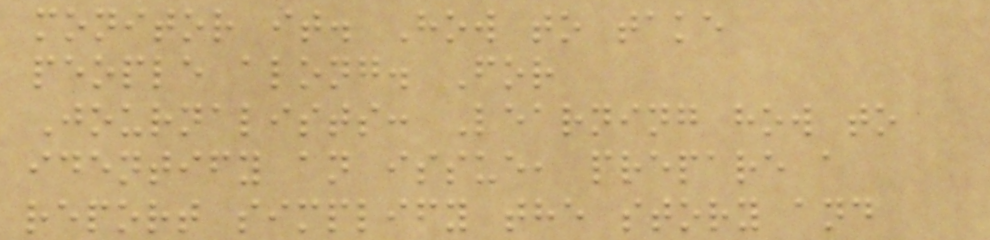monitor it. How to take
people along. For
Journalists: Learning how to
identify an issue, prepare a
report simplify the story and
